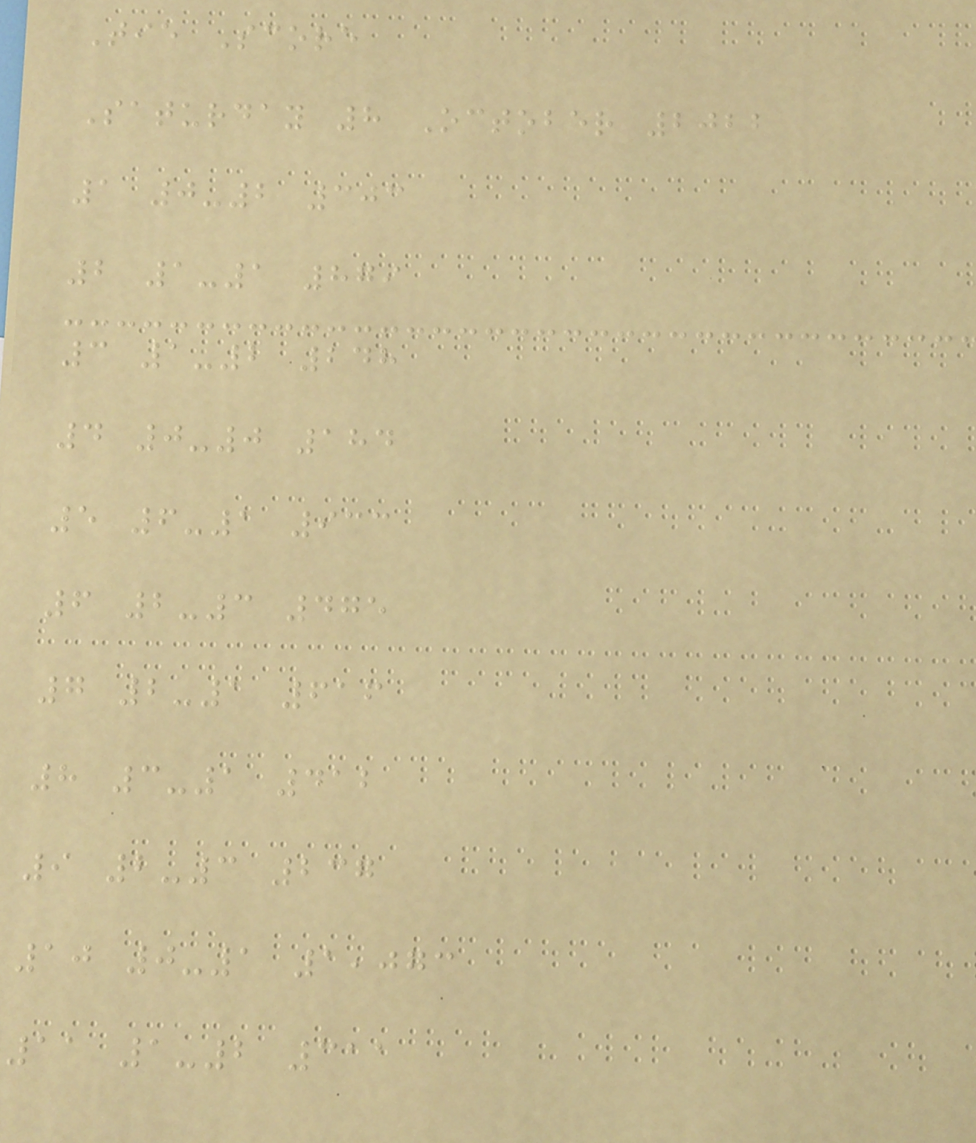Tie Score
Saturday 8 October 2022
1 0-2 303
2 1-1 879
3 1-2 248
4 0-0 184
5 6-1 933
6 2-3 475
7 2-1 616
8 3-1 412
9 2-3 237
10 0-1 1,073
11 1-2 311
